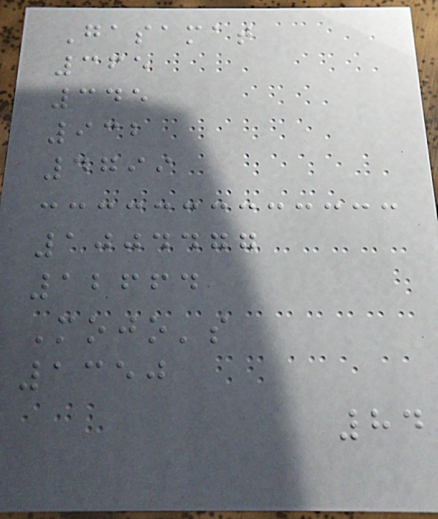Gasamat
365
345
932
4799
1004477
12664
Mojo's
1350
84
